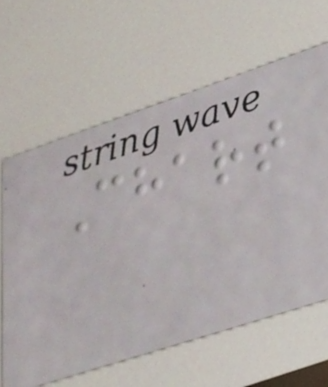Chart
